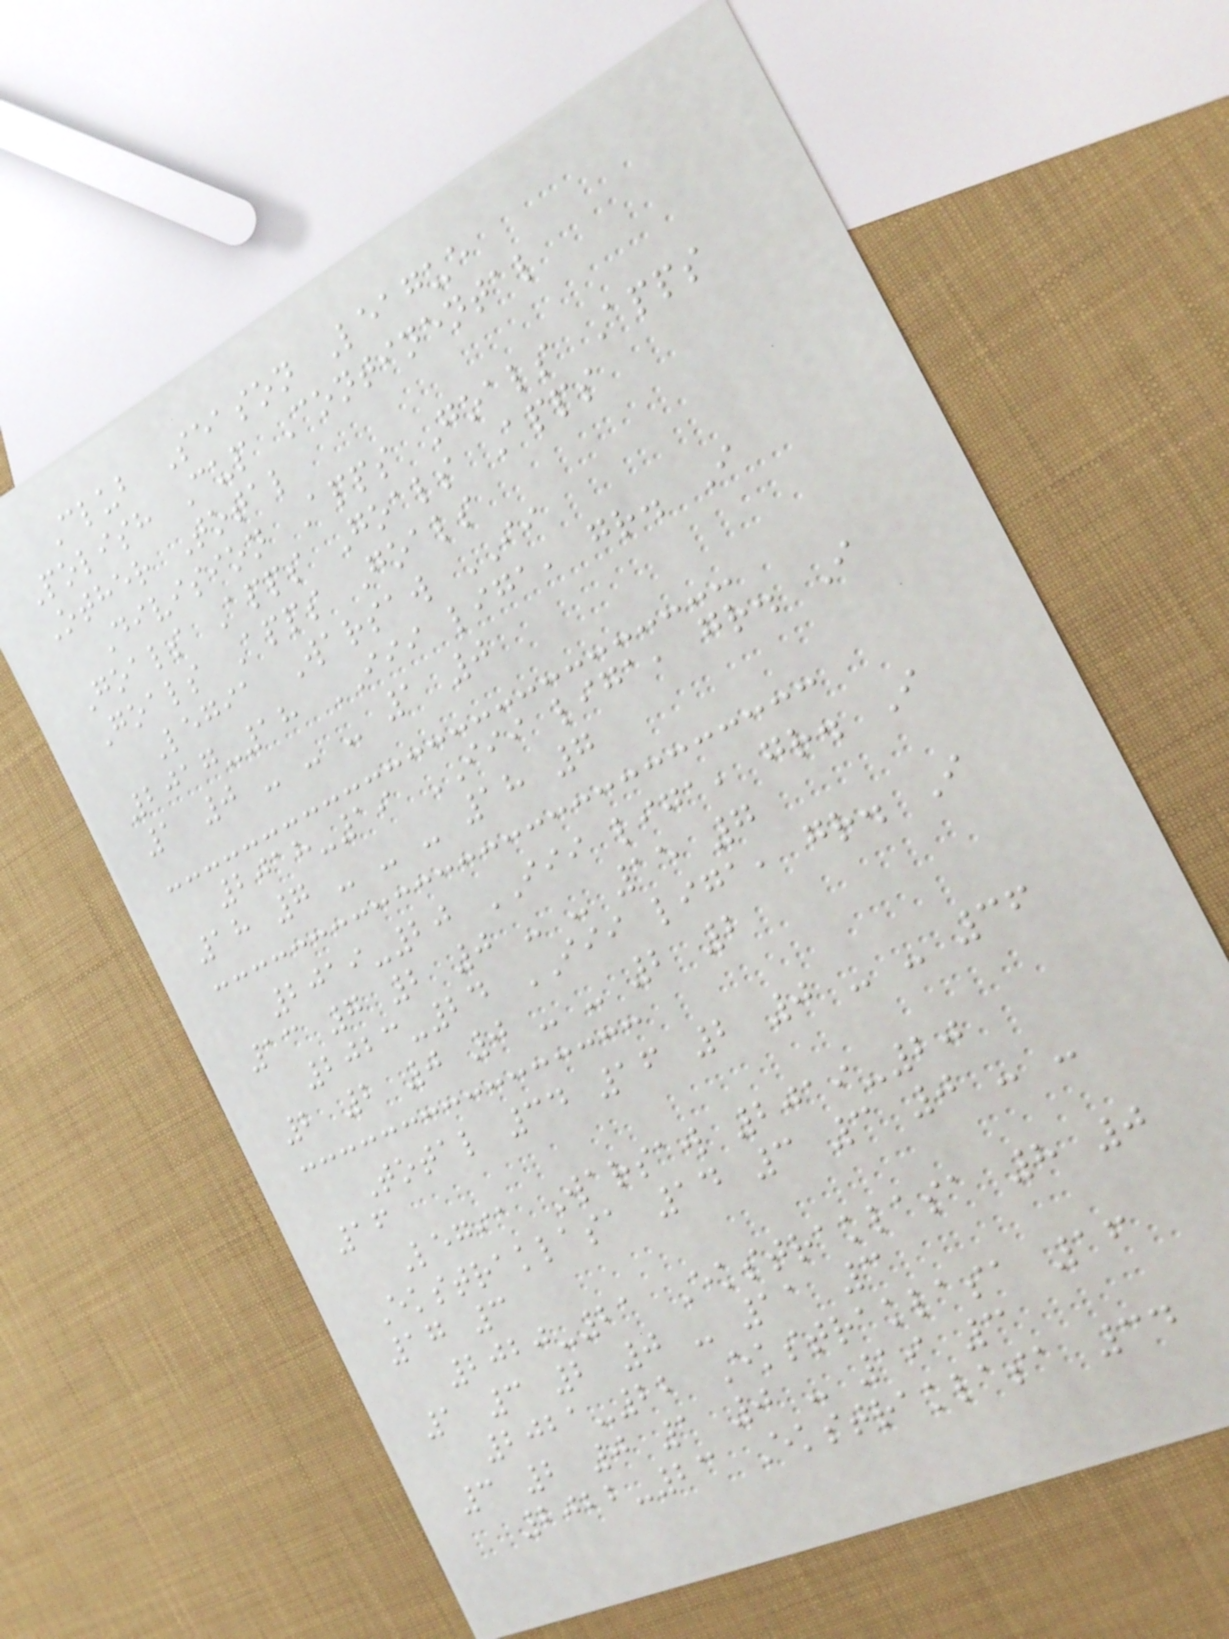Club Season League
Polish Cup Continental
Other Total
Division Apps Goals Apps
Goals Apps Goals Apps
Goals Apps Goals
Legia Warsaw II
2017-18 III liga, gr. I
1 0 - - - 1 0
2018-19 III liga, gr. I
18 7 - - - 18 7
2019-20 III liga, gr. I
13 7 2 0 - - 15 7
2023-24 III liga, gr. I
2 2 0 0 - - 2 2
Total 34 16 2 0 - - 36
16
Legia Warsaw 2019-20
Ekstraklasa 14 3 3 0 - -
17 3
2020-21 Ekstraklasa 8 0
1 3 2 0 - 11 3
2021-22 Ekstraklasa 16
3 2 0 1 0 - 19 3
2022-23 Ekstraklasa 34
